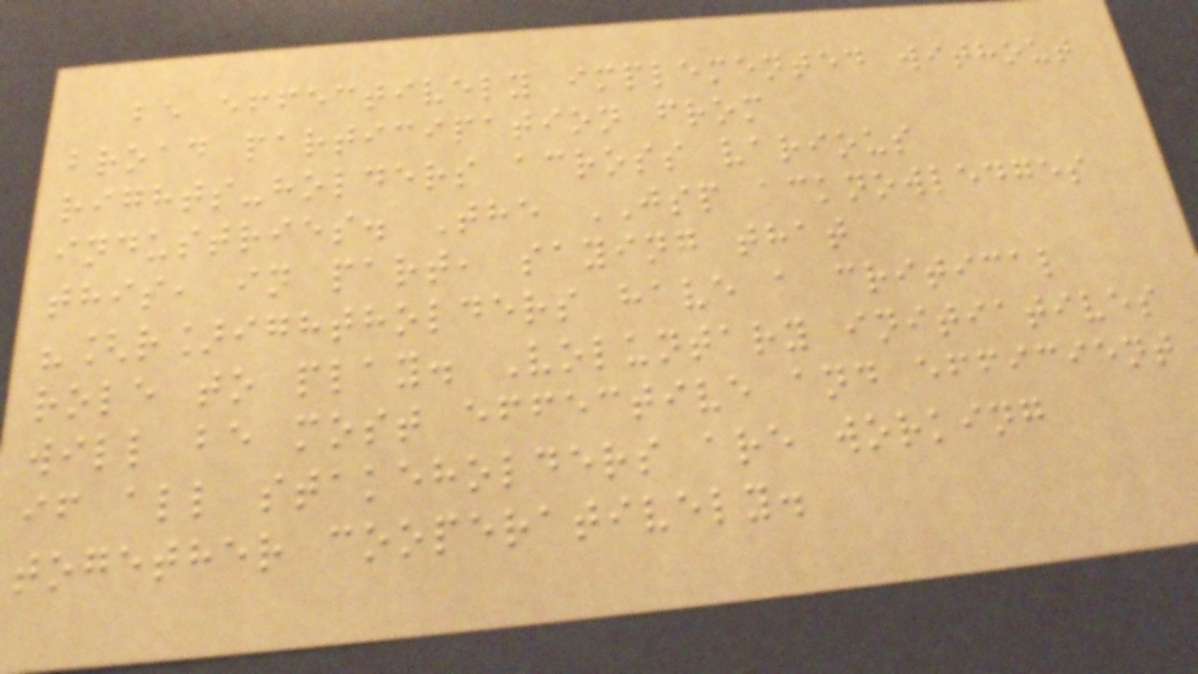be effectively implemented without
broad participation from
rights-holders across various
industries. The JSP acknowledges
this, in part, saying that
"[r]ightholders have a critical
role to play. Voluntary initiatives
will be most effective and efficient
if all stakeholders are working
together cooperatively.
